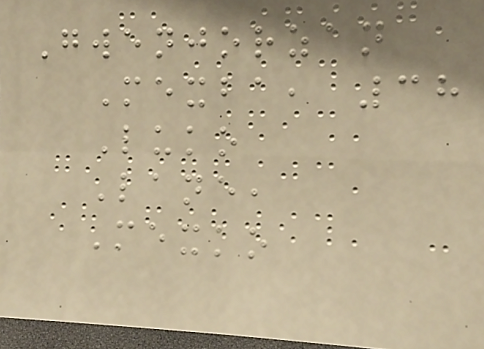Gwenjorzan
Mexba, 38
Luko
Lane,
Mexko
